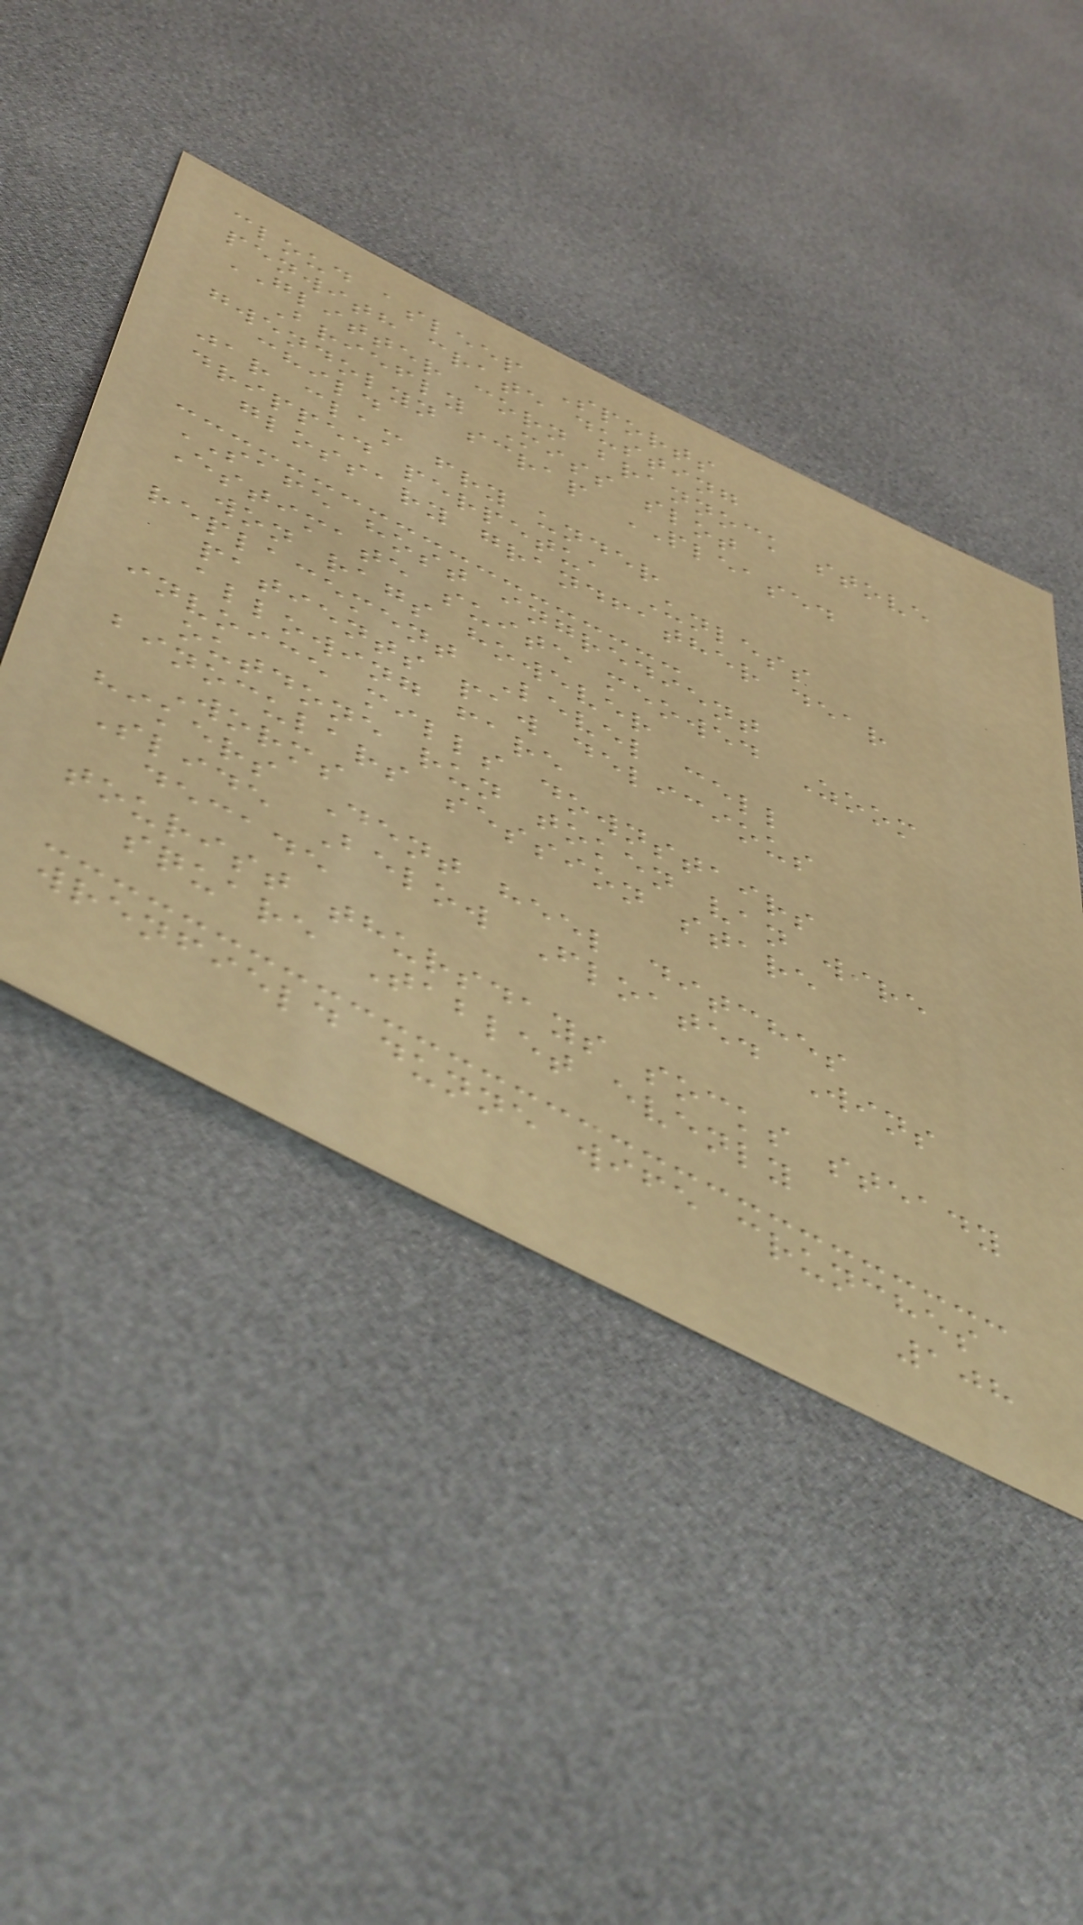cloud asleep Sports
penwith crate dusting
GLITTER corn brannock stove
Briefly Miss slot
gwendolyn scrap PLEASED
child
jar clam fry under
dripped perpetua Unless
glossary grandfather dear
SAFE host ingredient
Estimate suite meowed Zoom
won rags however
replacement Level cell
patients paw delicious
allowing fare
invoice mills downstairs
outdone run token van wire
binoculars session stare
Worms
hikers Dent heel ditches
Slide Below Floated Wins
decade
tourist thursdays socks steady
square Tablet evenly
wrenfield dunne wife crunches
108
